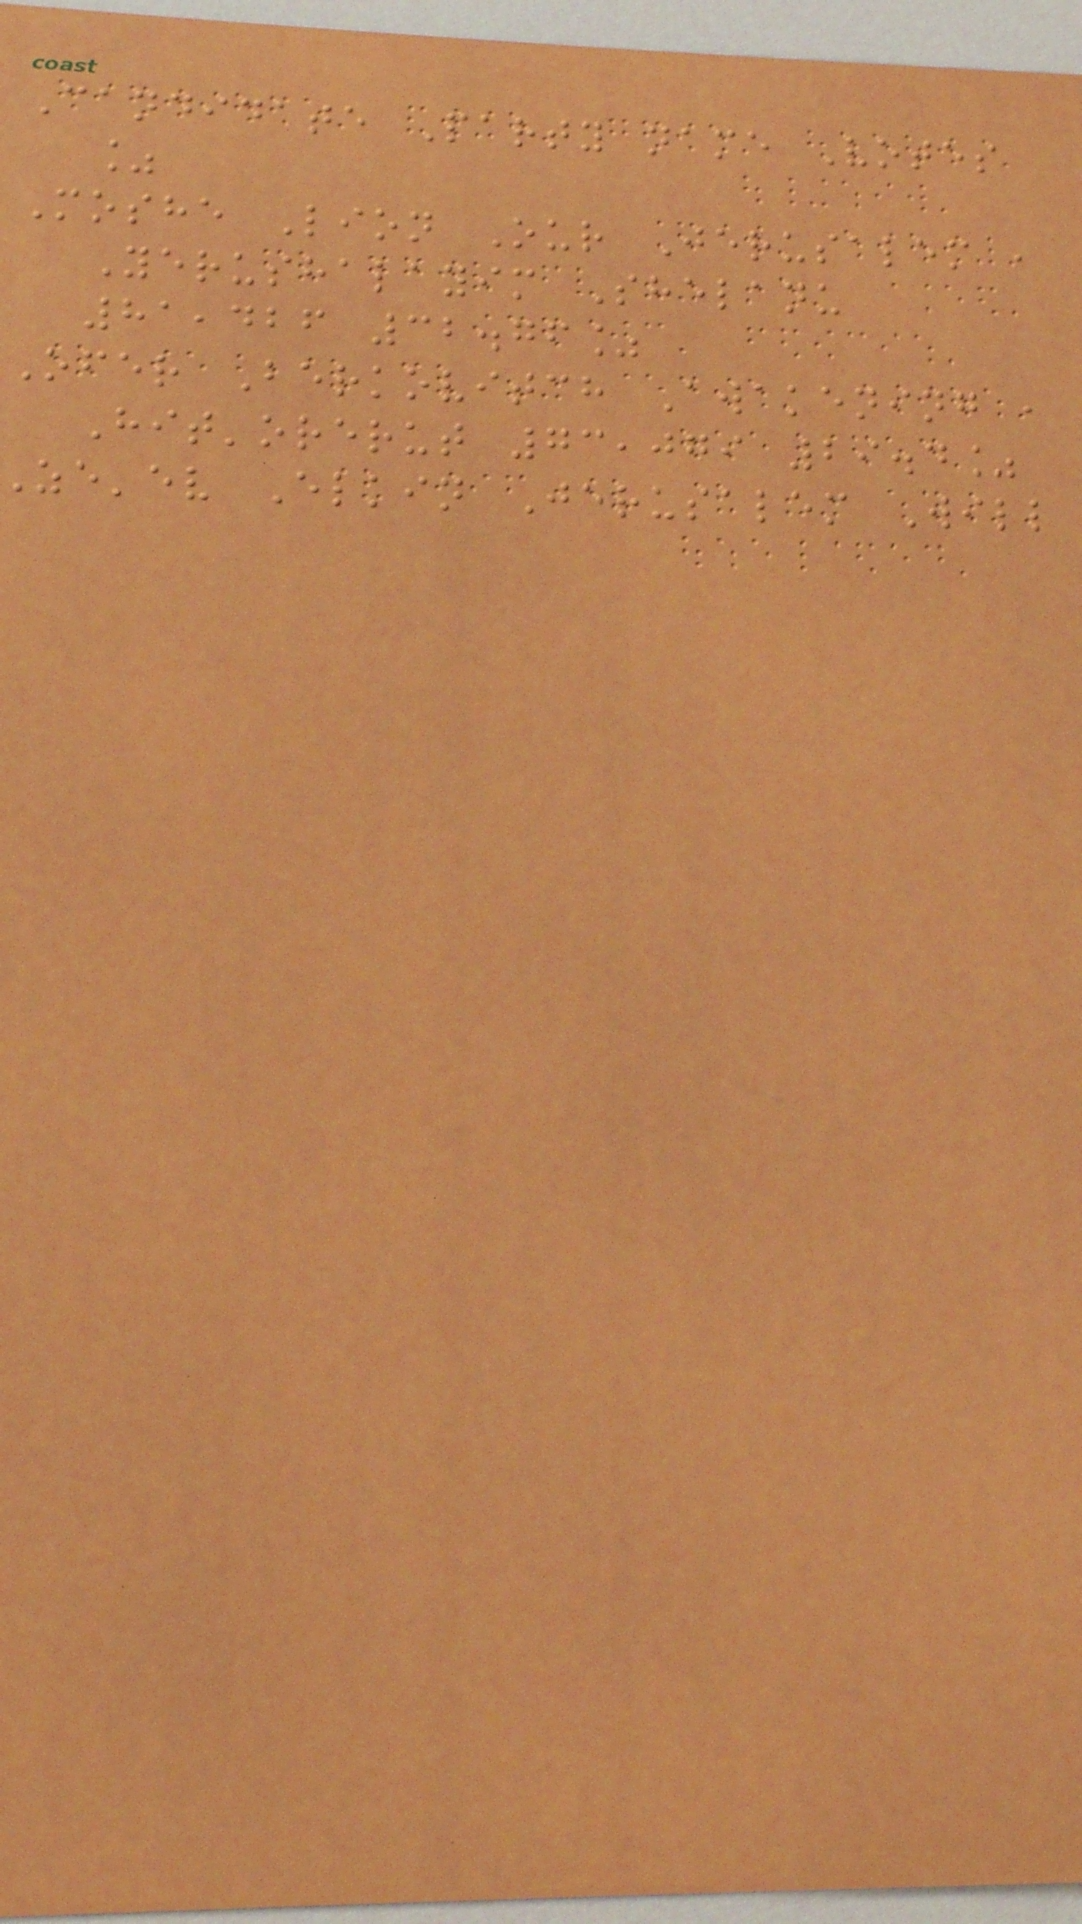Candidate Party name Votes
%
Moshe Lion Our Jerusalem ,
Yerushalayim Shelanu
81,426 32.76%
Ofer Berkovitch Awakening ,
Hit'orerut 73,079 29.4%
ze'ev Elkin Jerusalem Will
